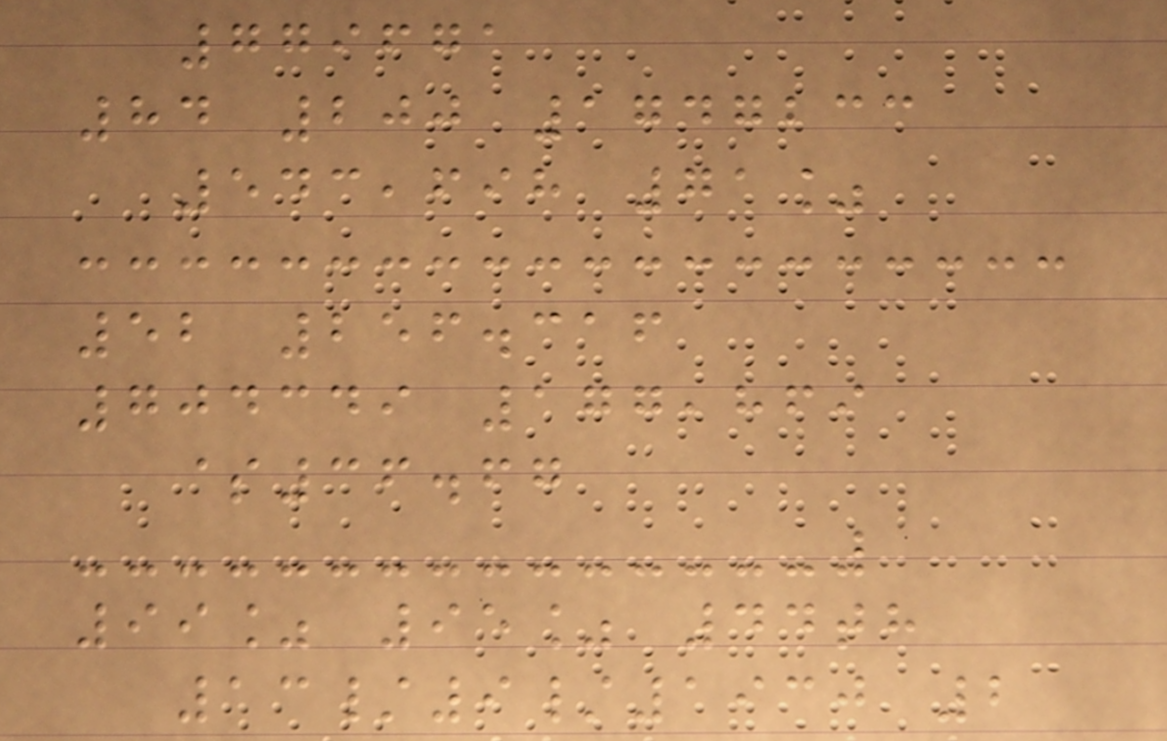779671
84 200 1747233
543,698 71%
52 256.316
704349 177,869
$36.67
99% 95% 44th
13/9/1930 2
